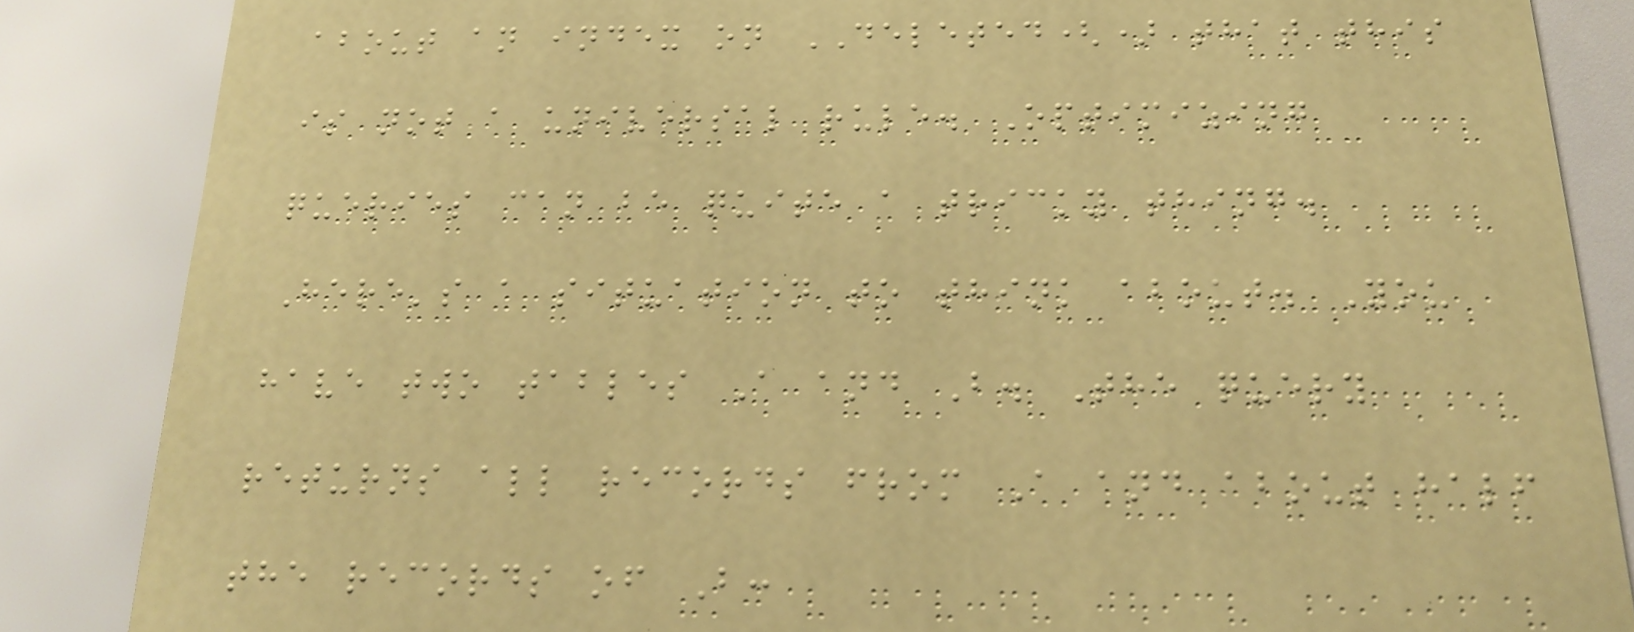about an index on DELETED() that this
is not a universal rule. Optimizing
queries can be quite a tricky thing.
Here's a situation to think about. You
have two tables A and B. The query
returns all records from A and about half
the records of B:
